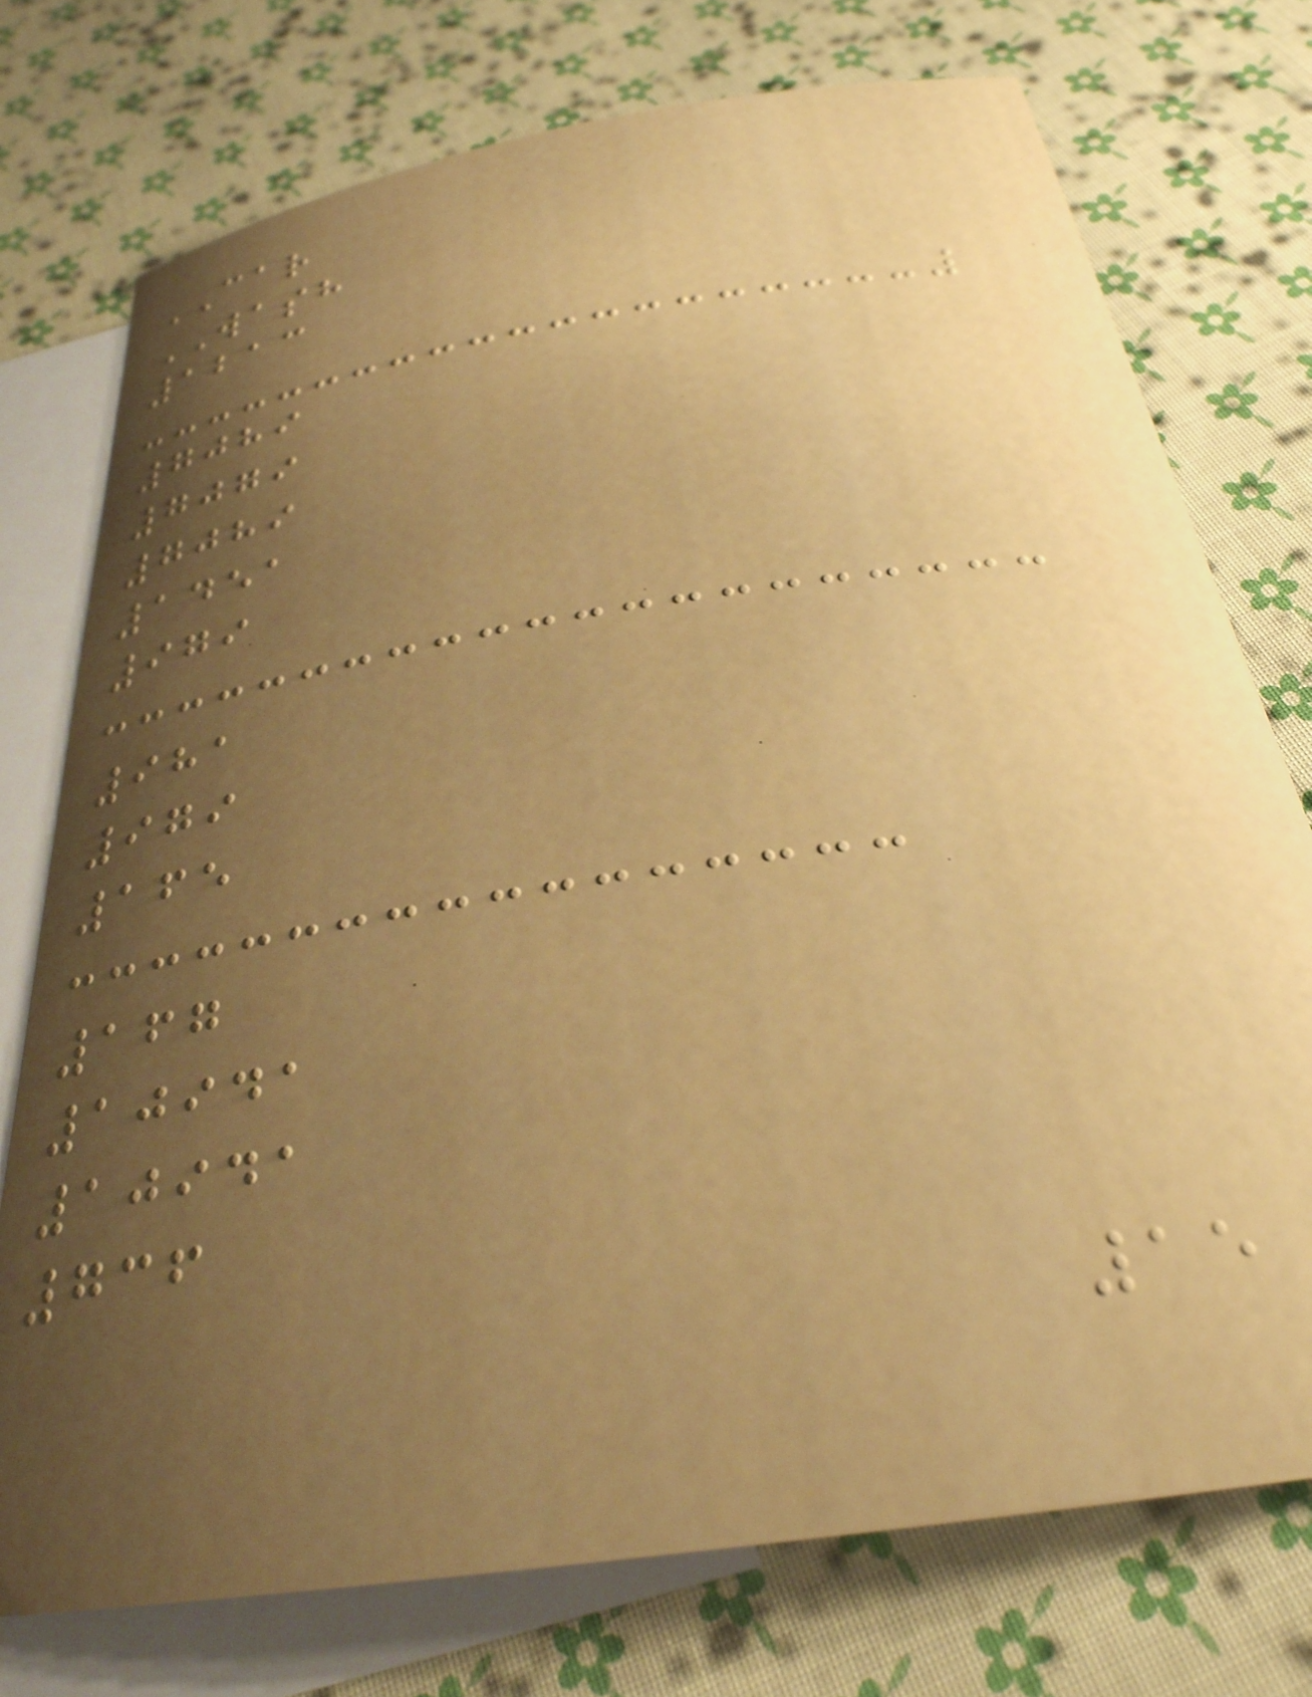CAR
WASH
1213
7089
7079
7089
1451
979
981
979
165
167
10941
10941
736
15
